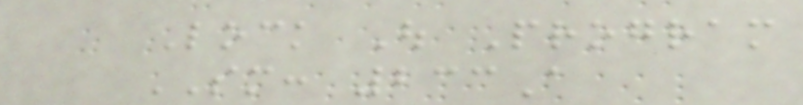Lock Out Program
SM: 233A
